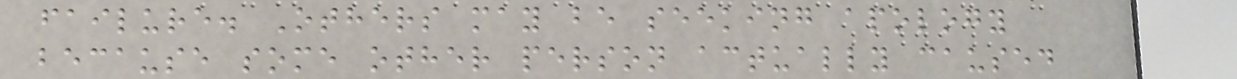failure. Others may be seeking apology
because some other person actually caused
